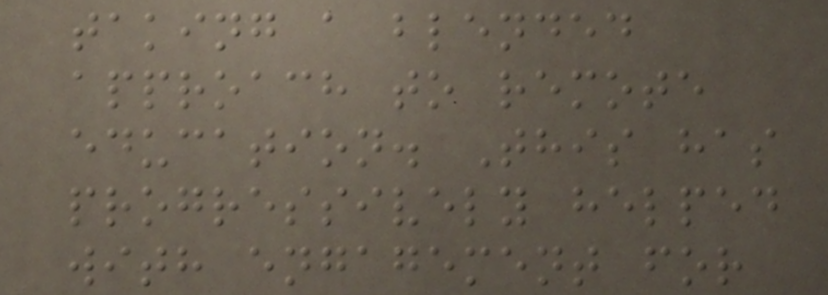taking a blended
approach to remote
education. This has
progressively helped
with engagement for
